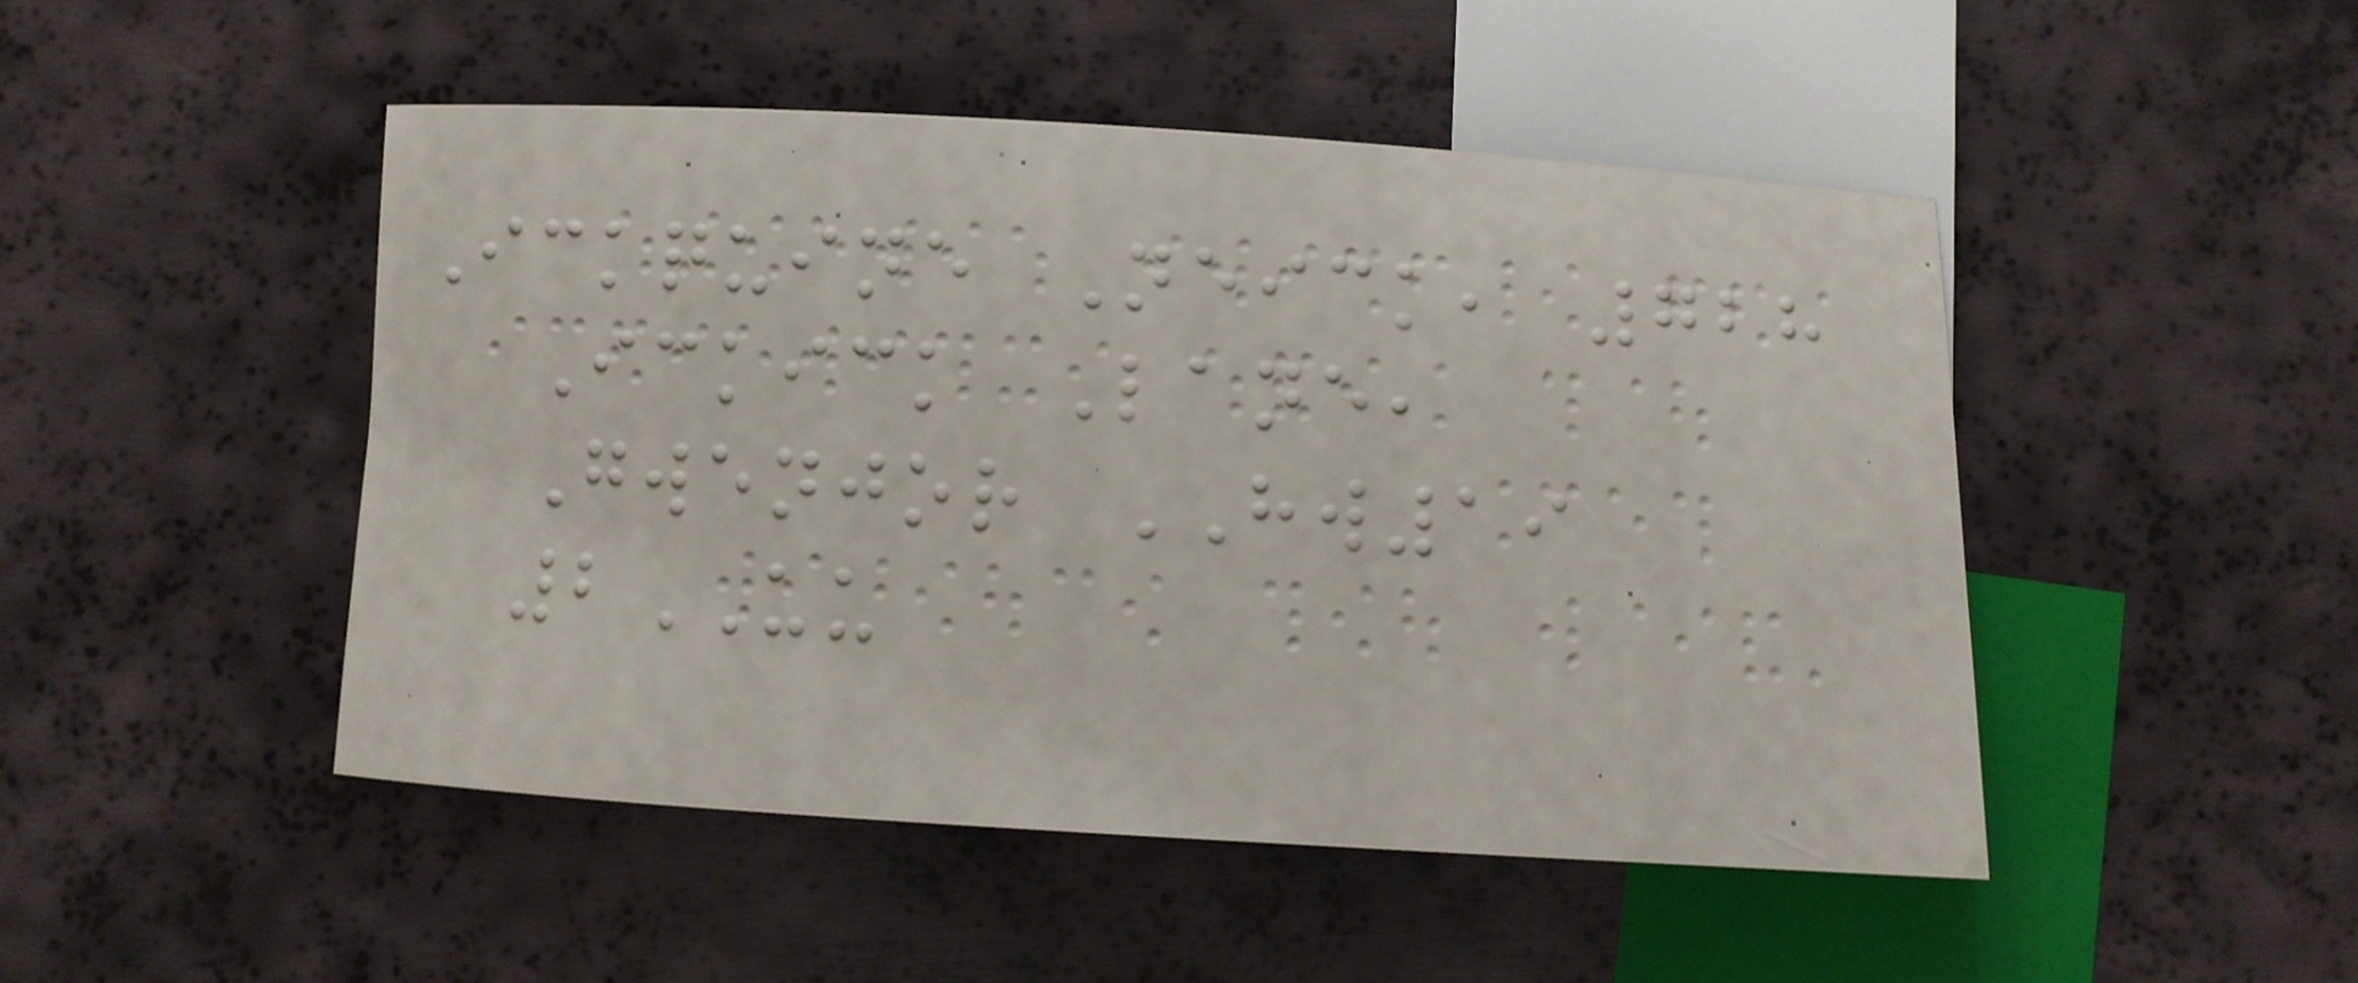Ickquine Neick, 728
Ickick Lane,
Gwenjor HW19
2UU
